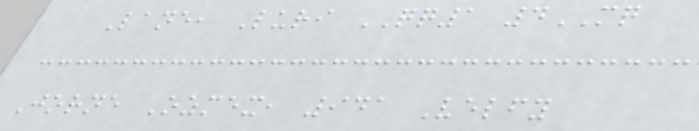Lane, Luri QQ1 4MQ
Jorne Ozmex, 941 Velfy
